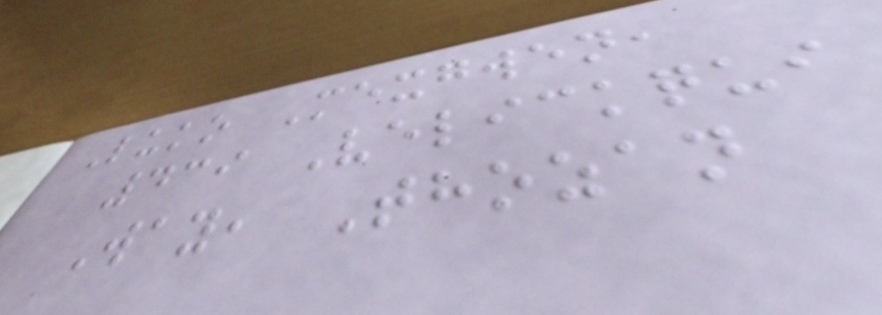Luko Mexgwen,
439 Velickqui
Way, Thozan
